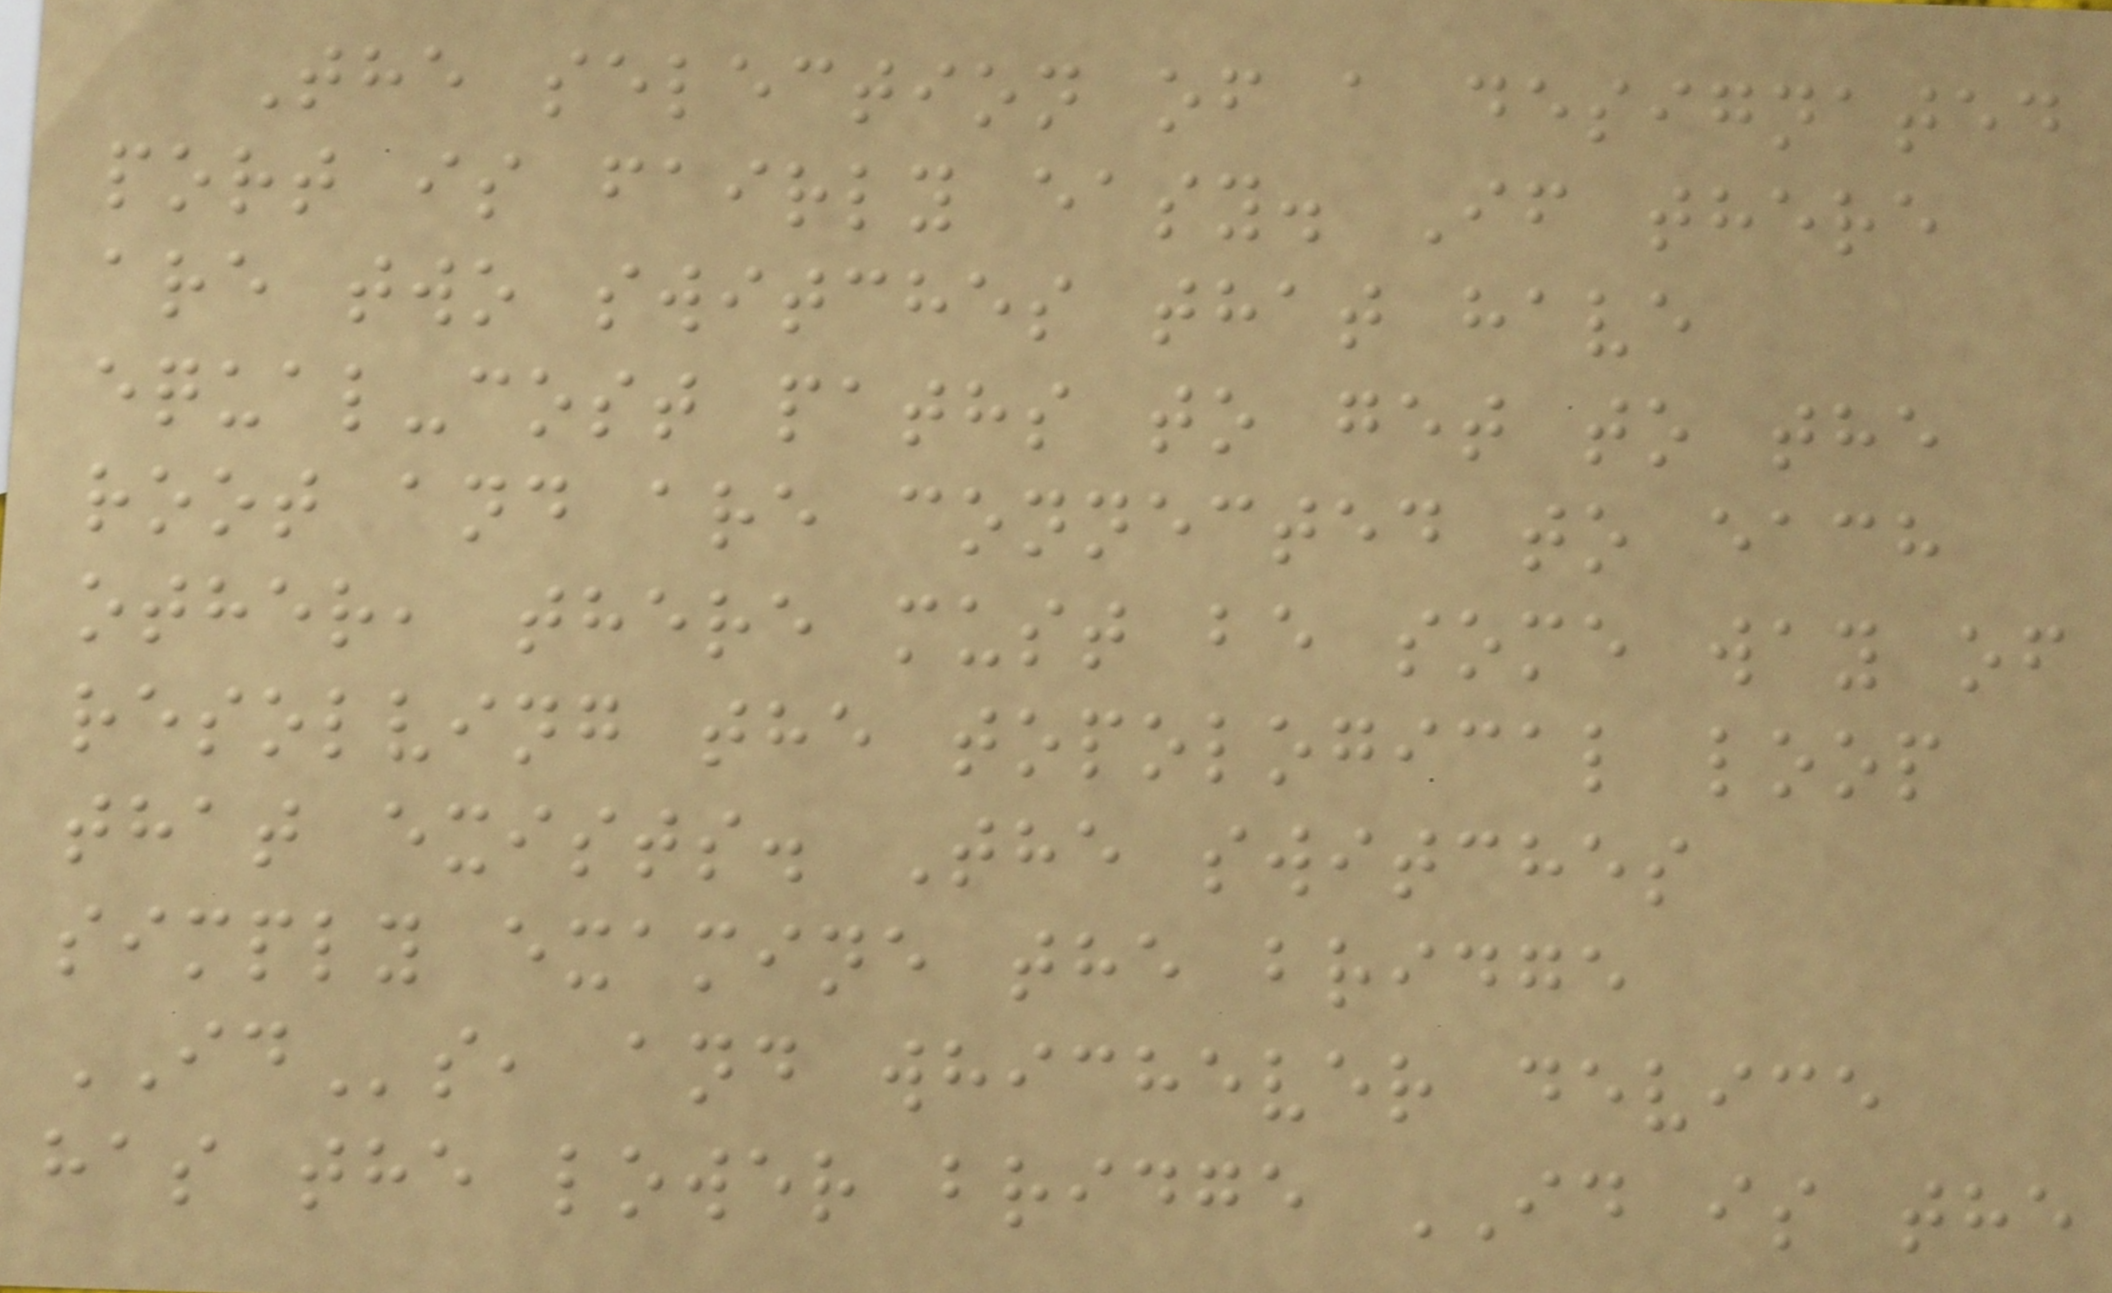The selection of a designated
port is fairly easy. If there
are two switches that have
equal-cost paths to get to the
root and are connected to each
other, there must be some way of
resolving the topological loop
that exists. The switches
simply examine the bridge
IDs, and whichever device
has the lower bridge ID is the
